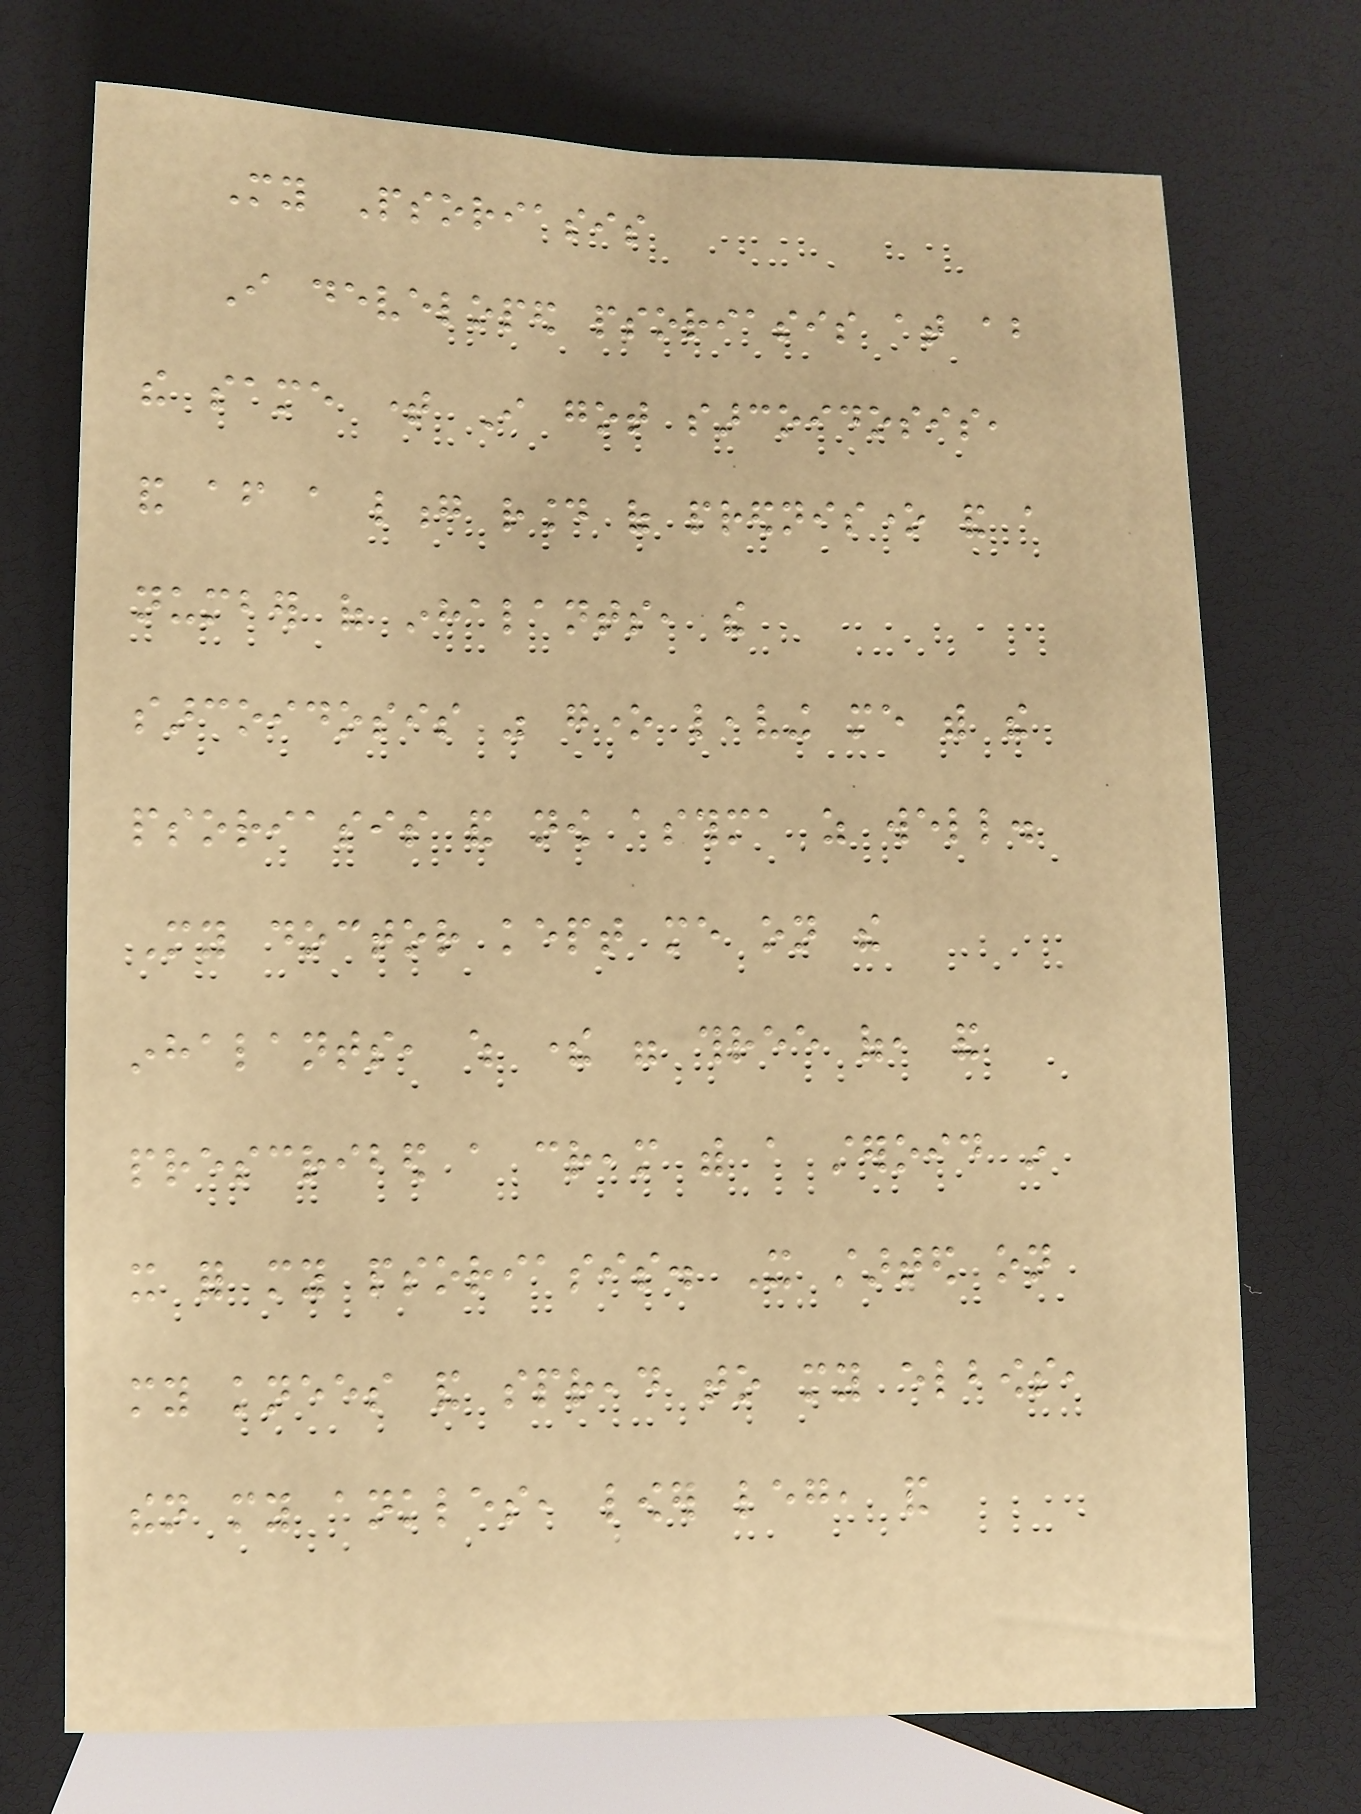My Psoriasis
I developed psoriasis at about
the same time I got sarcoidosis,
and after a long round of prednisone and a
number of inhalants, the
sarcoidosis was gone leaving me with the
psoriasis and now asthma as well.
My doctor kept me on the
inhalants, which there were three of, and
prescribed a cream with a steroid in
it for my psoriasis. It started on
my knees and spread to my elbows,
then my ankles, lower leg, and
